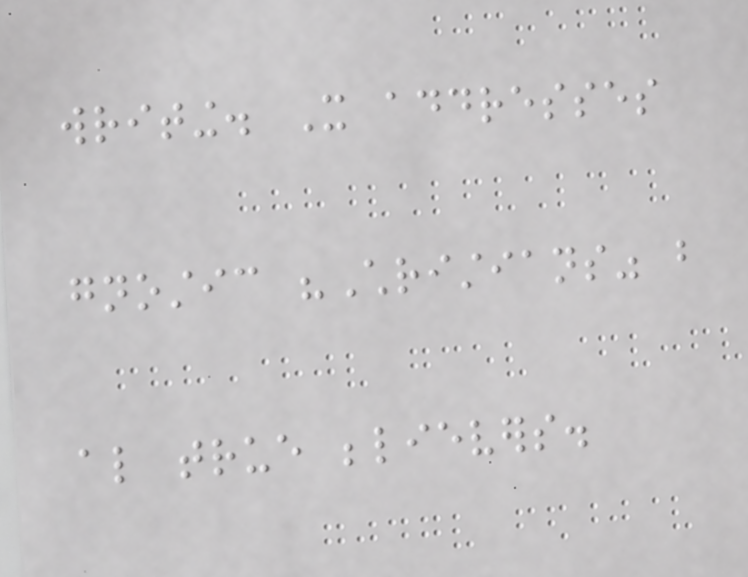writing. It addresses
gnostic "Christians" but
also true believers.
